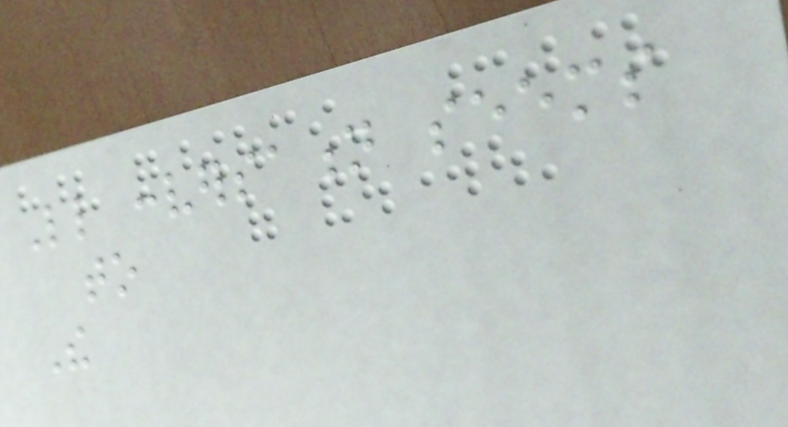Little conversation seems
to
The
